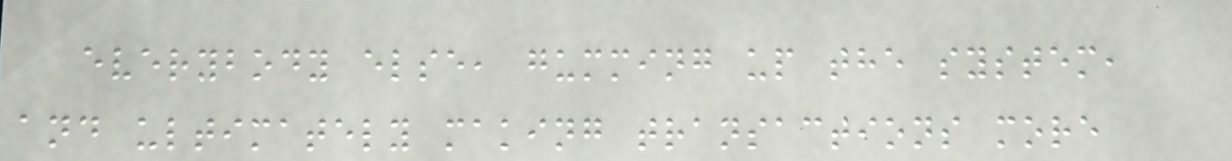everybody else, gumming up the system,
and ultimately making transactions more
